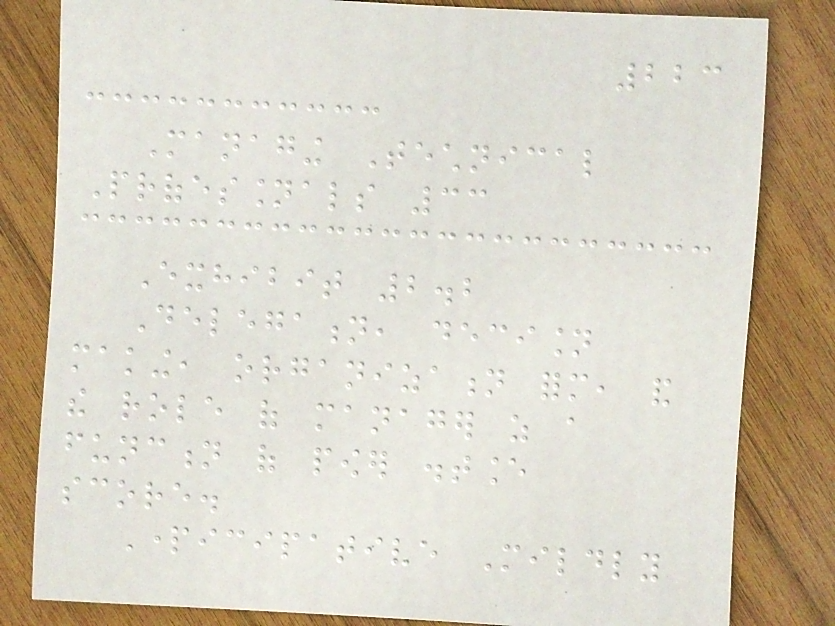223
Managing Technical
Professionals 33
Exhibit 2.2
Delegation, decision
making, organization form, and
the role of manager as a
function of power distance
score.
Participative Mildly
